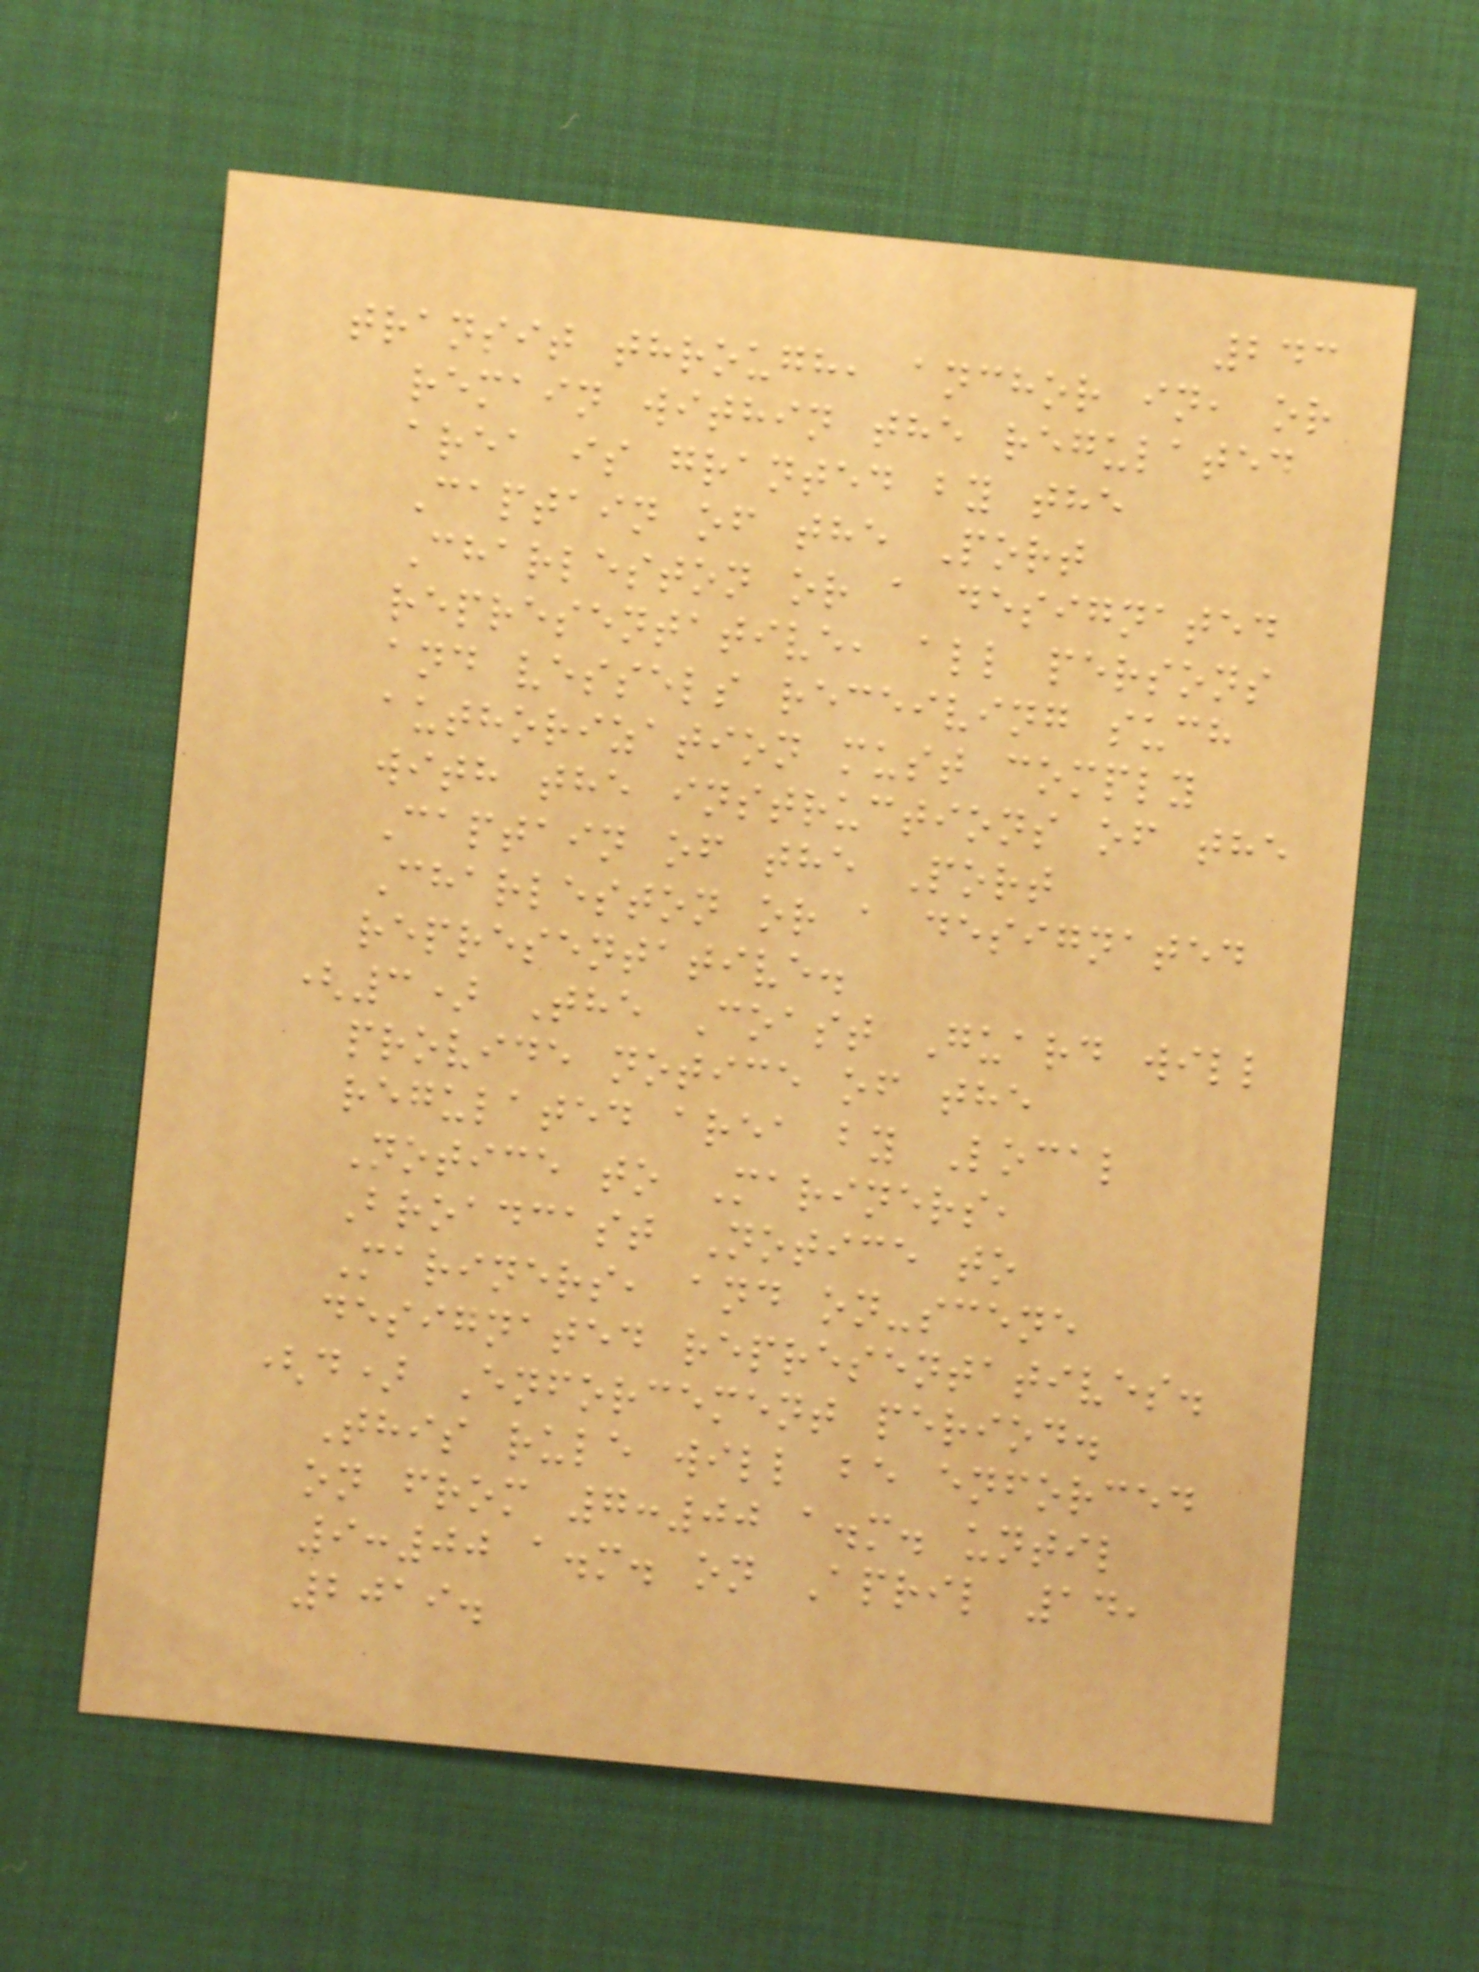243
transit through, anchor in, or
remain within the regulated
area is granted by the
Captain of the Port
Charleston or a designated
representative, all persons
and vessels receiving such
authorization must comply
with the instructions of the
Captain of the Port
Charleston or a designated
representative.
(3) The Coast Guard will
provide notice of the
regulated area by Local
Notice to Mariners,
Broadcast Notice to
Mariners, and on-scene
designated representatives.
(d) Enforcement period.
This rule will be enforced
on from 7:00 a.m. until
9:00 a.m. on April 14,
2019.
